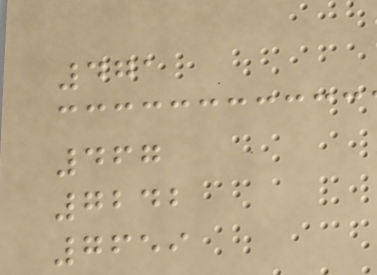471
467
7242
7659
